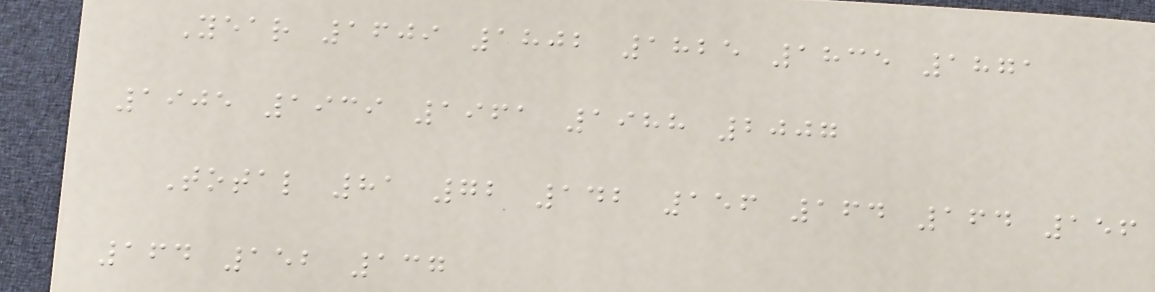Year 1609 1802 1825 1835 1871
1905 1939 1961 1988 2007
Total 81 72 142 156 164 164 156
164 152 137
